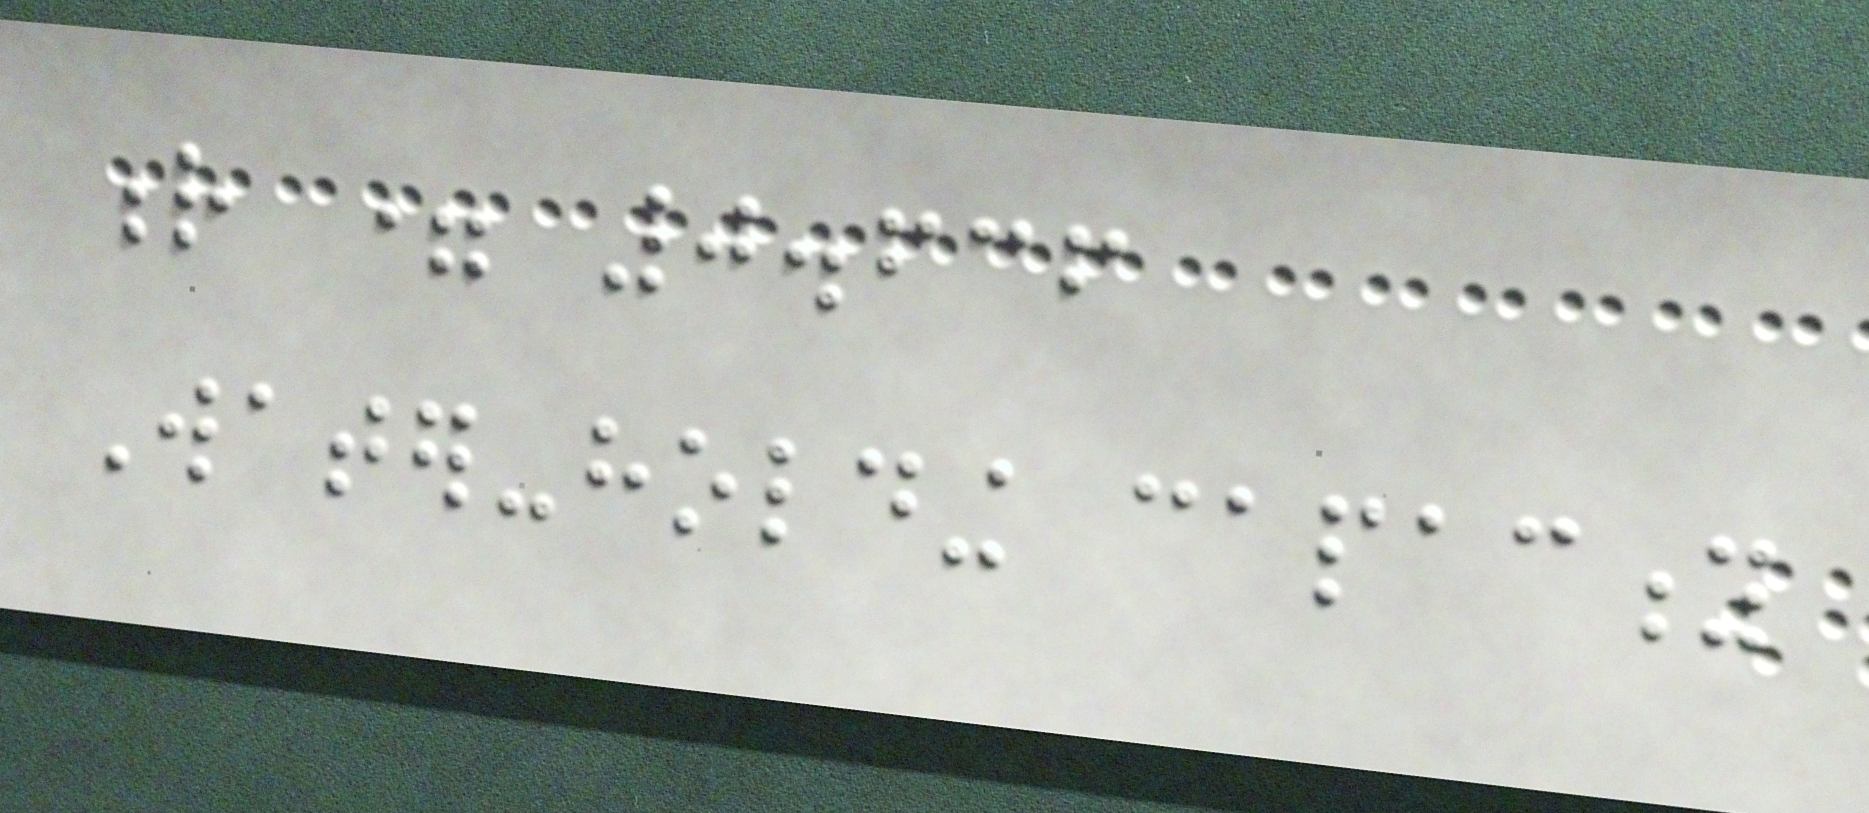r = 0.636
Water-holding capacity
